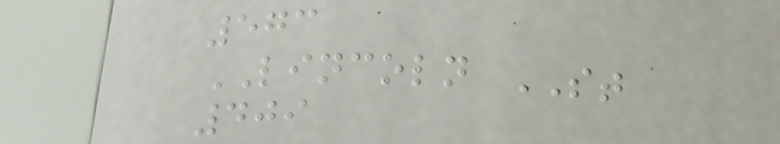573
LINCOLN ST
409
